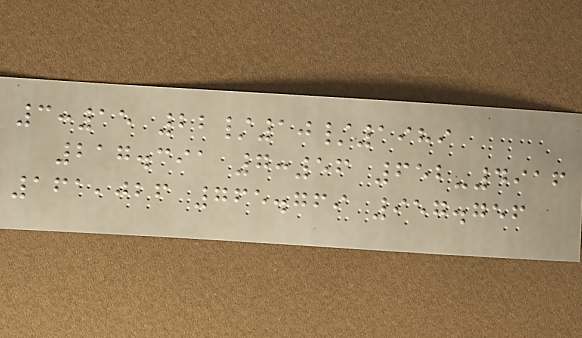3:15 22/10/1989
217.391 7:56 652-4916
161,026 765.769 957.756
